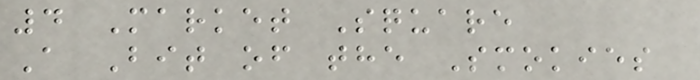4 Market Square
A Bit of the Smokies
